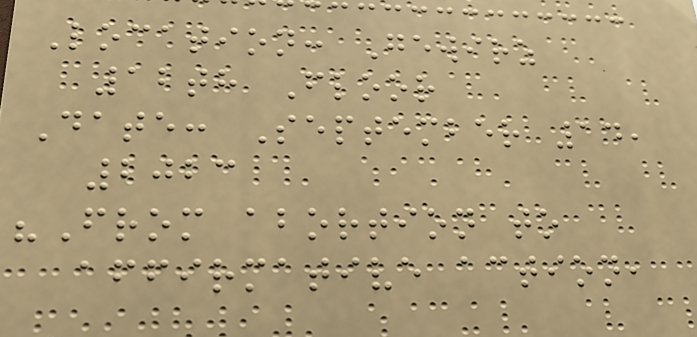Location: Gewirz
12th Floor
Date: September 14,
2023
"From abortion to
affirmative action,
